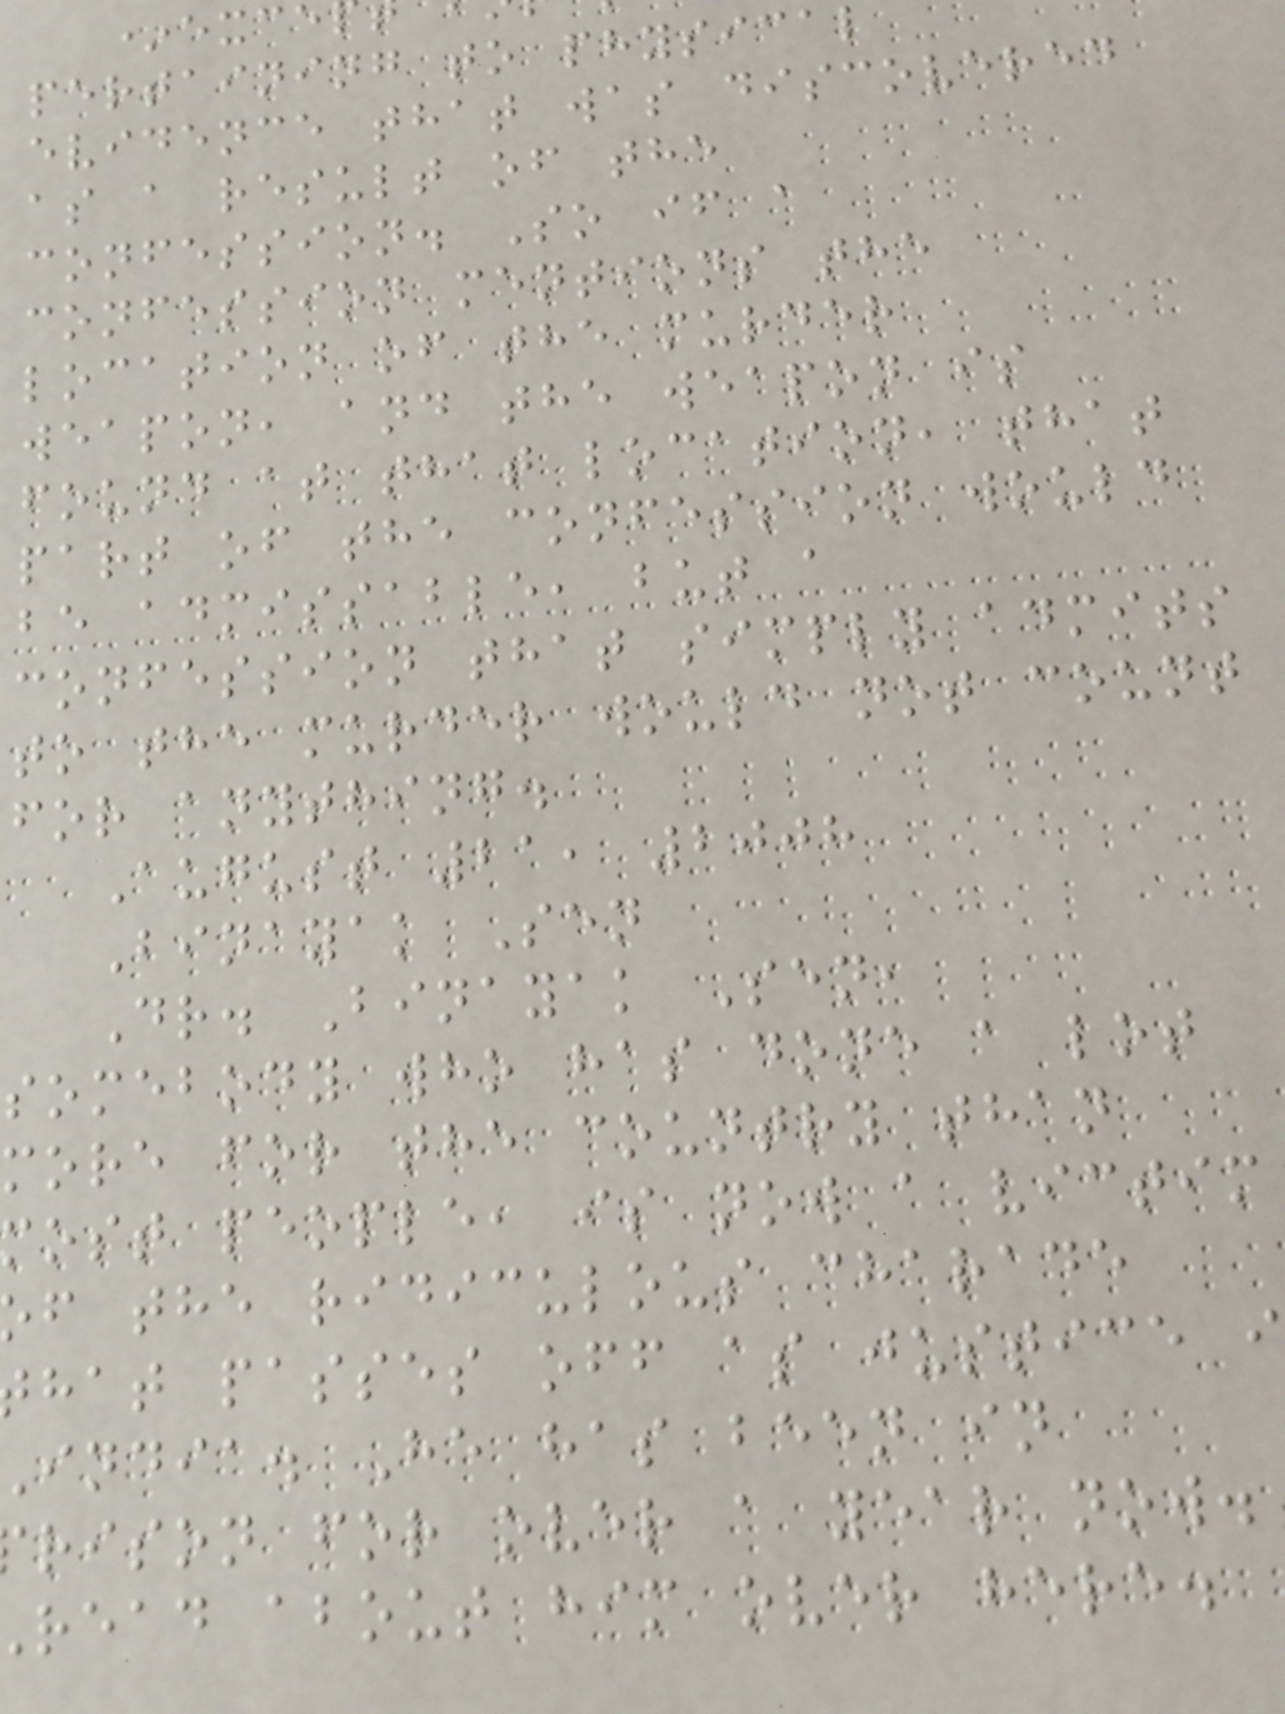*exce
pertaining to physical
evidence that was discovered
as a result of the
confession. So if a
confession mentions the
location of the murder
weapon, and the weapon is
found at that location, that
part of the confession would
be admissable, but a
confession that simply admits
to the murder would not count
for anything.
August 21, 2008
Binayak Sen
Dr. Binayak Sen,
somebody who has done a lot
more for the country than
most people, is now a victim
f the ridiculous charade
hat passes off as justice i
india. He has been in
rison for over a year now.
read about him over here.
